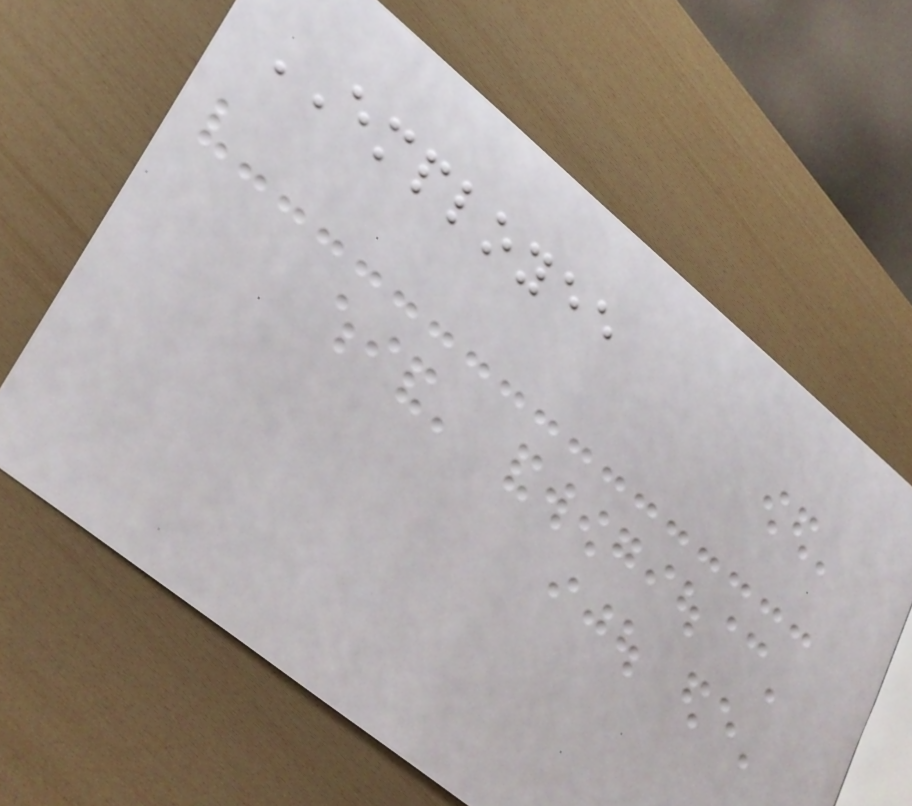EMPLOYEE
